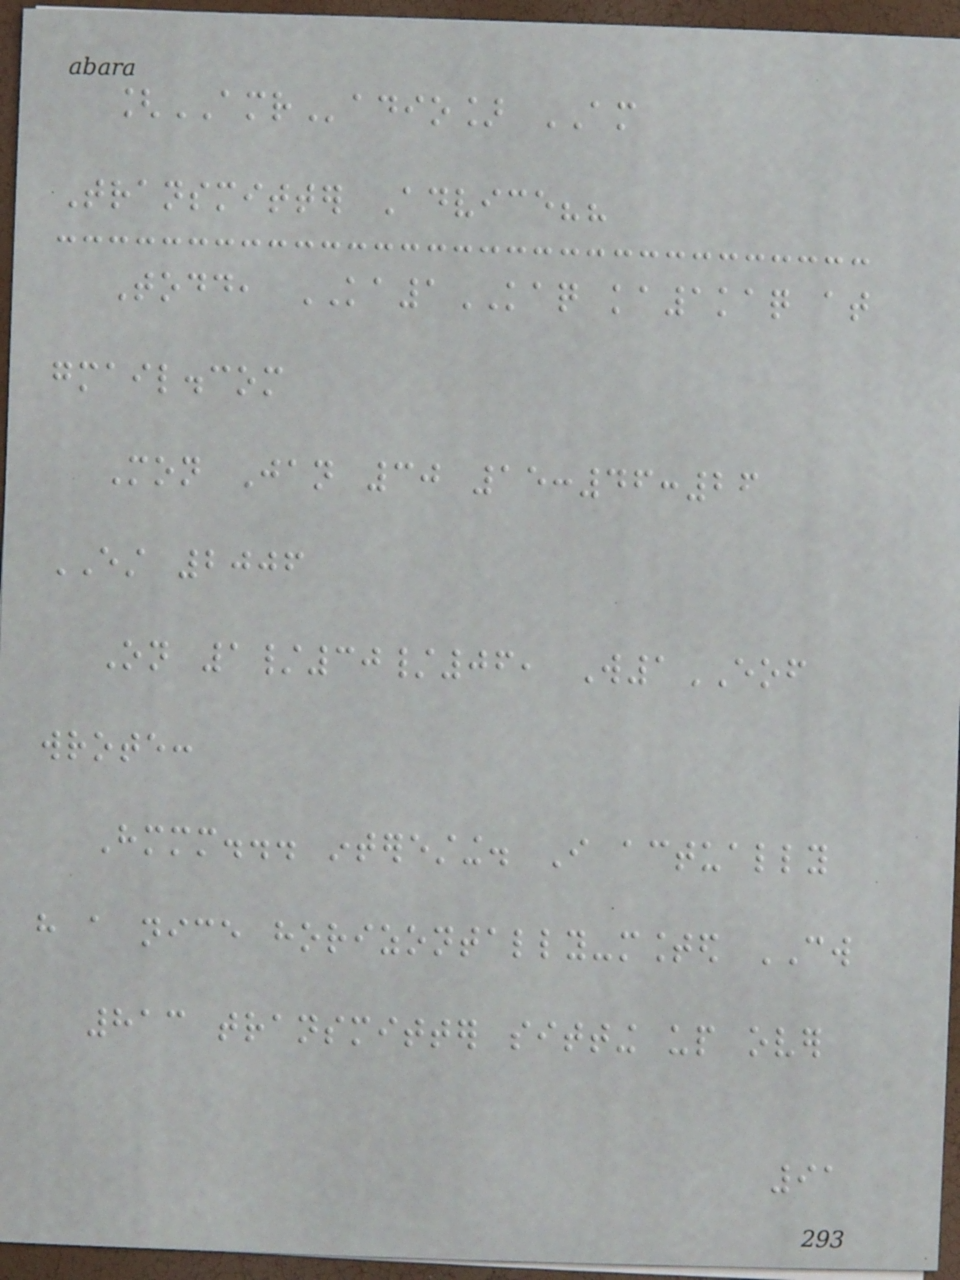[AMRadio] AM
Transmitter Advice??
Todd, KA1KAQ ka1kaq at
gmail.com
Mon Jan 30 15:46:26
EST 2006
On 1/30/06, W1EOF
wrote:
Hmmm... interesting. I actually
have a nice horizontally-mounted CW
813 transmitter sitting up over
91
